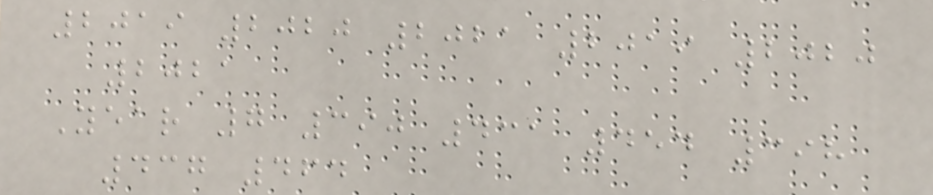2019 2020 2021 2019 2020
2021
Year 7 390 431 454 398
437 464
